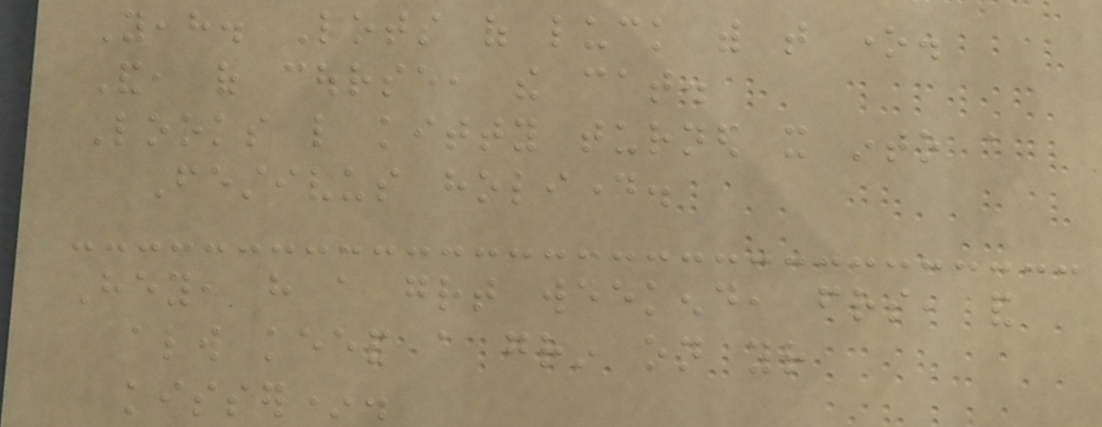Yeah. Lots of luck with that one.
And, of course, the cat.
Looks like kitty turned it into a
Festivus holiday.
Hey, have a great weekend, friends, and
always keep a grin on your
kisser*.
